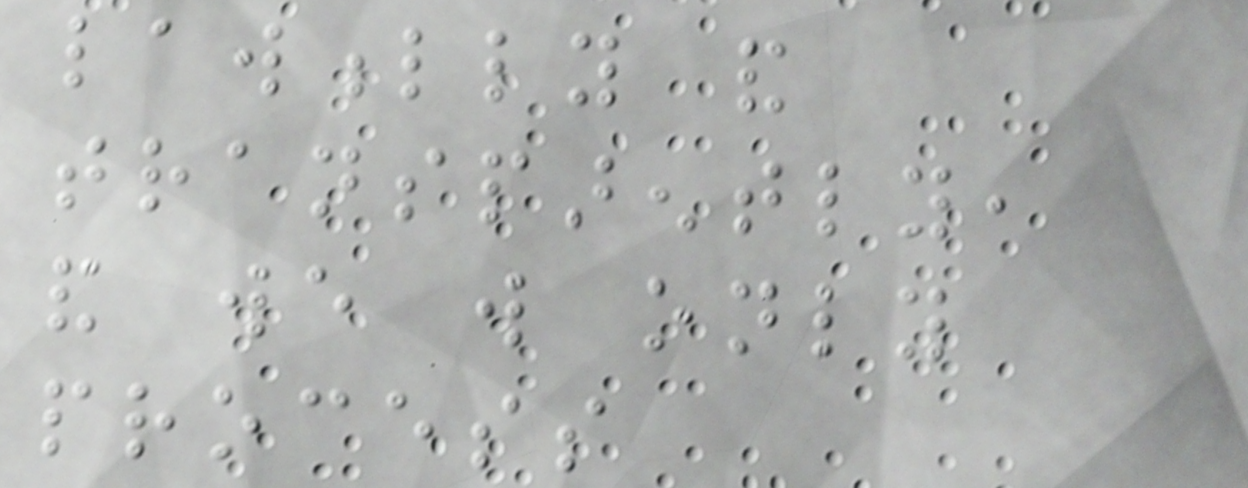lawfully and
transparently,
and we will only
process
